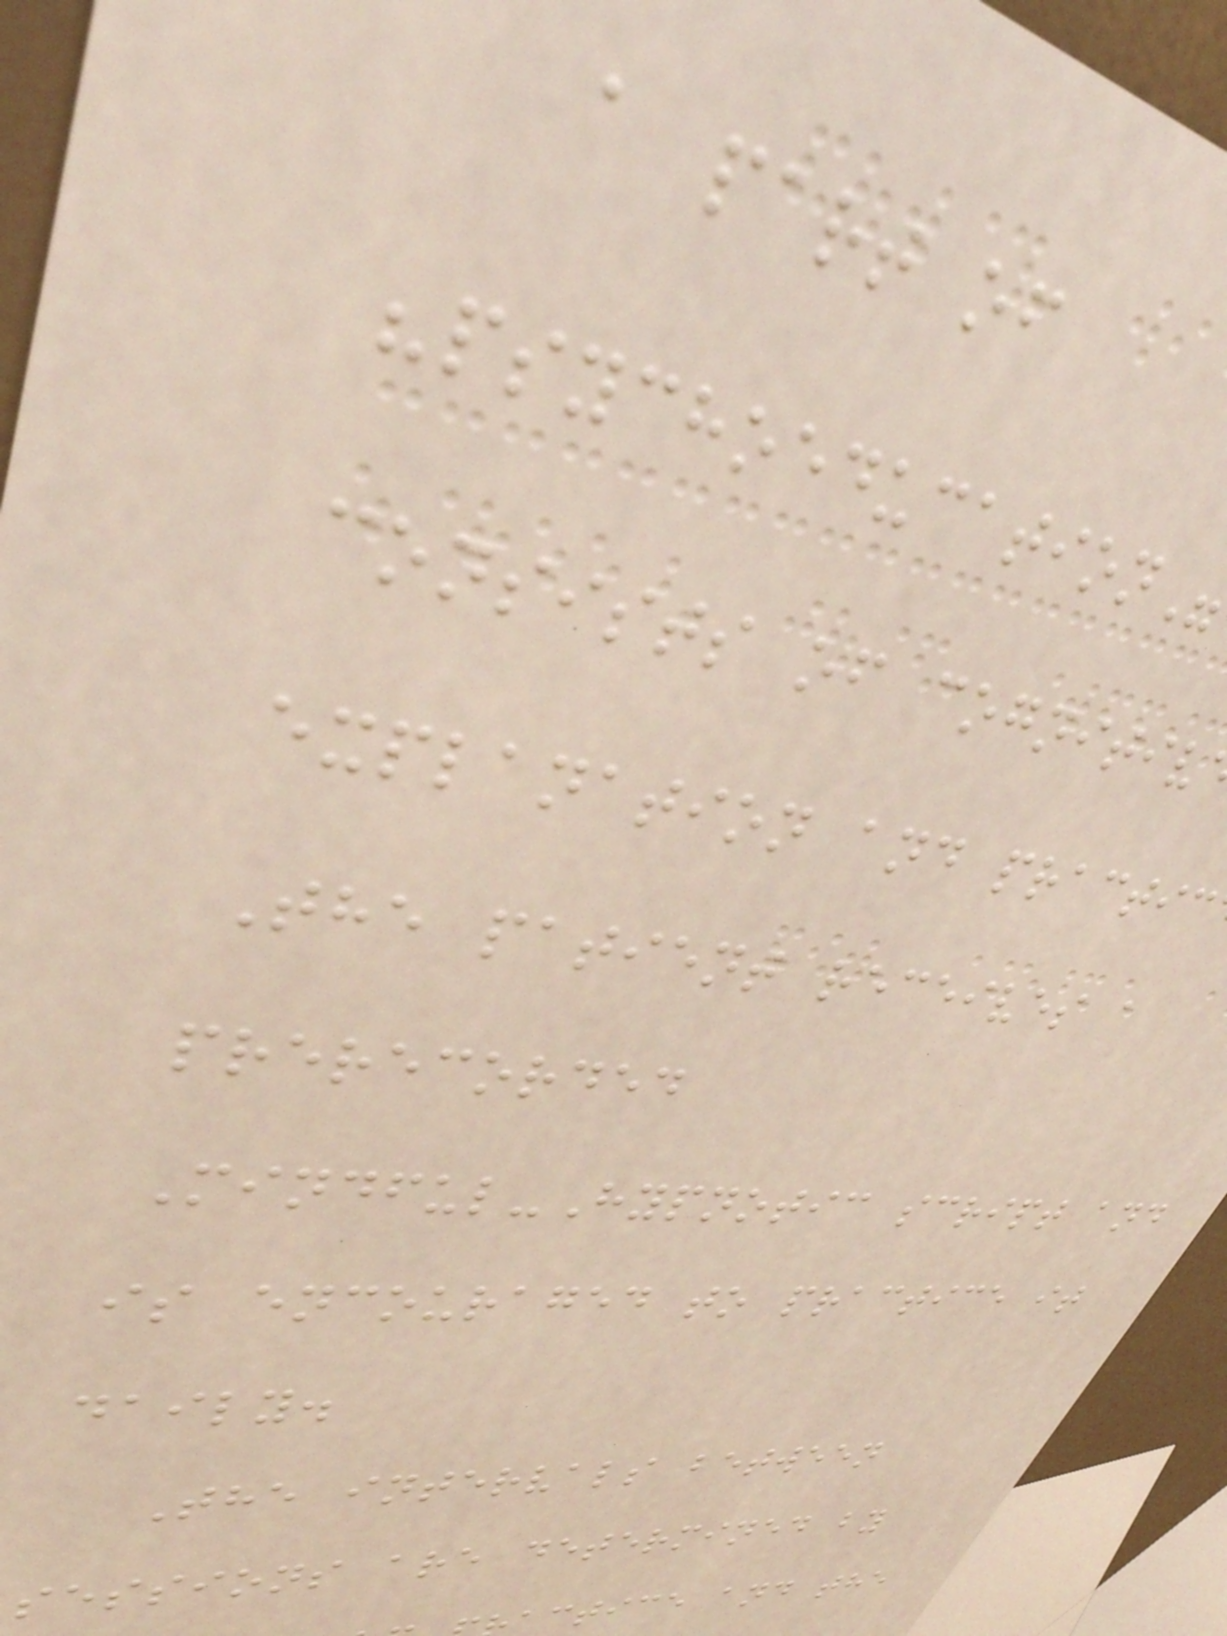a part of
"psychoeducation
consists of cognitiv
explanation and practic
The patient receives a
prerecorded
Mindful-Hypnotic script and
is encouraged to practice it
daily.
The intervals between
sessions are determined by
ctice and the
